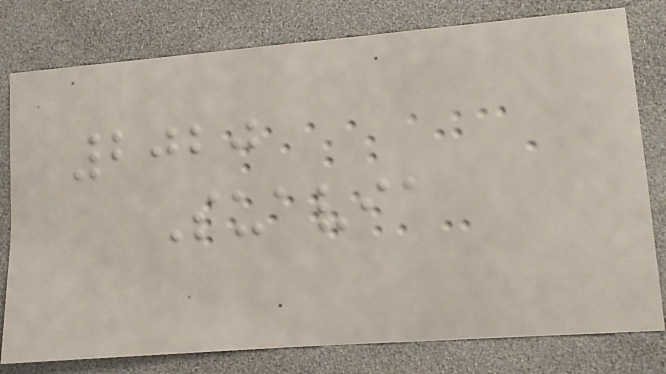2020
Suavia
